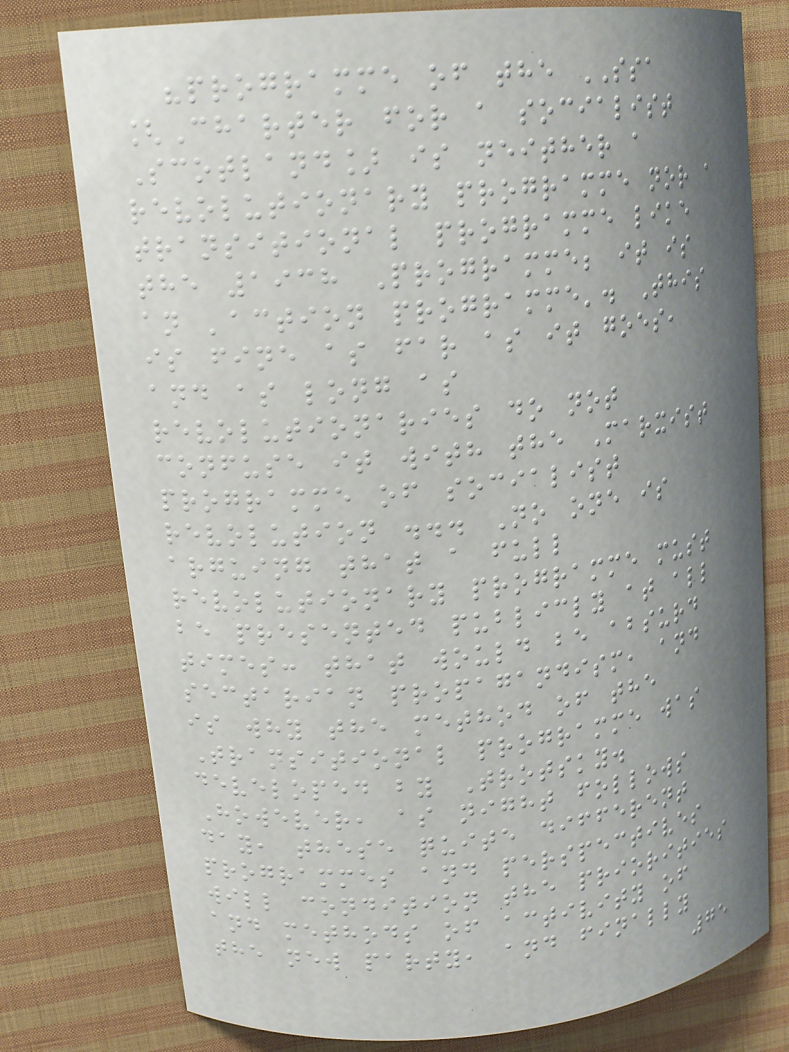"programme of the SSA
[Charter for a socialist
Scotland] is neither a
revolutionary programme nor a
transitional programme like
the 1938 Programme; it is
an 'action programme'. This
is fine as far as it goes,
and as long as
revolutionaries do not
confuse it with the Marxist
programme of socialist
revolution ... No one is
arguing that a full
revolutionary programme must
be presented publicly at all
times: that would be absurd
sectarian propagandism, and
is why the method of the
Transitional programme was
developed by Trotsky.
However, as night follows
day, these quite different
programmes and perspectives
will condition the priorities
and methods of activity of
the new party, and finally
75
